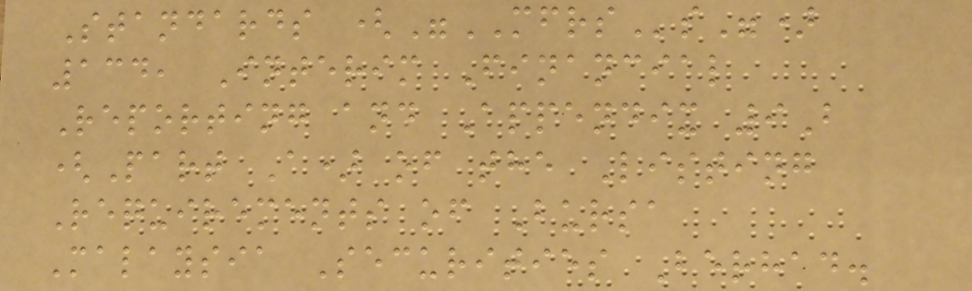Standards ("MFRSs")
134, Interim Financial
Reporting and Appendix 9B
(Part A) of the Listing
Requirements of Bursa
Malaysia Securities Berhad.
